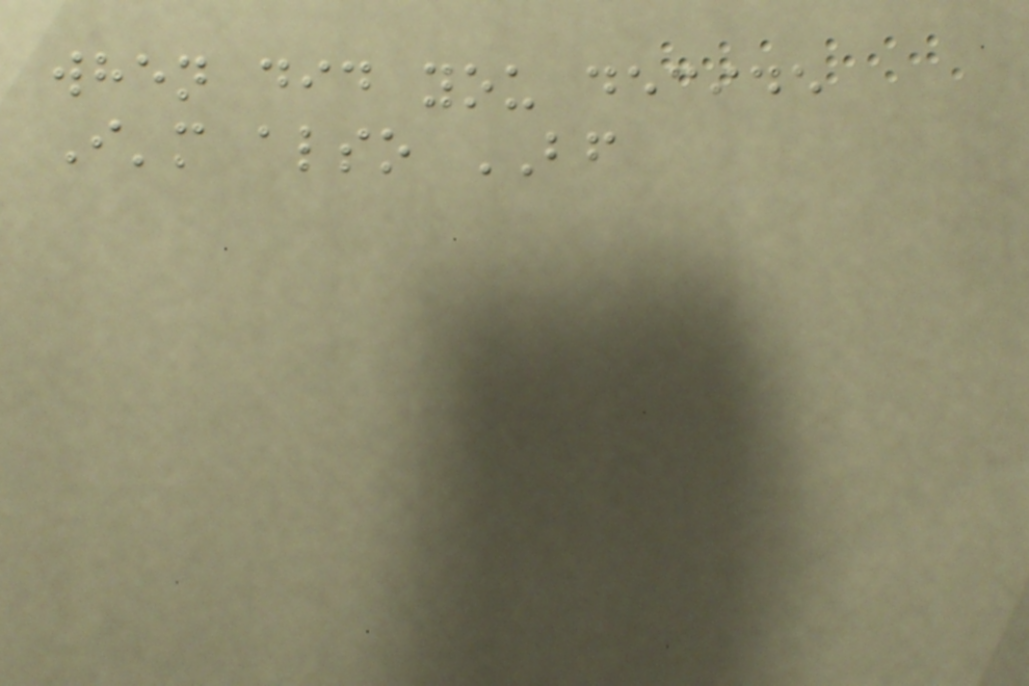when did you decide
I'm also BF
